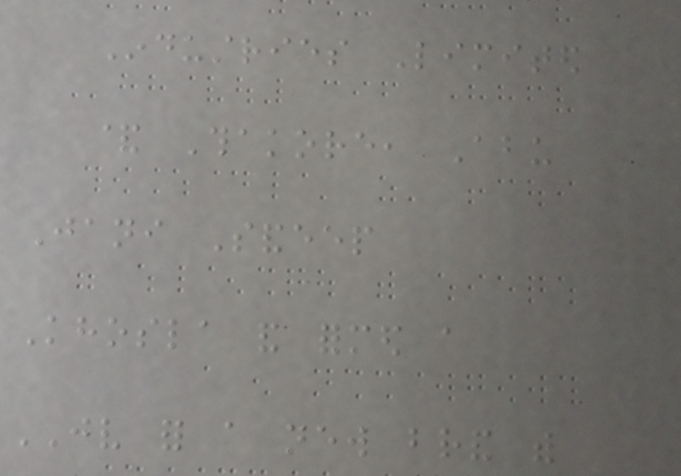Industries Limited
& Thakore, Abu
Jani Sandeep
Khosla and formed a
JV for a new brand with
